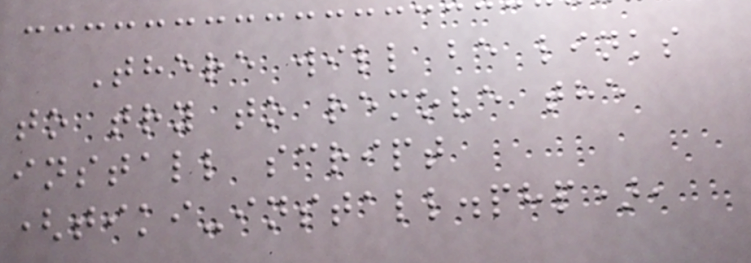There will be links
to try to remove the
install script
(tiki-install.php),
